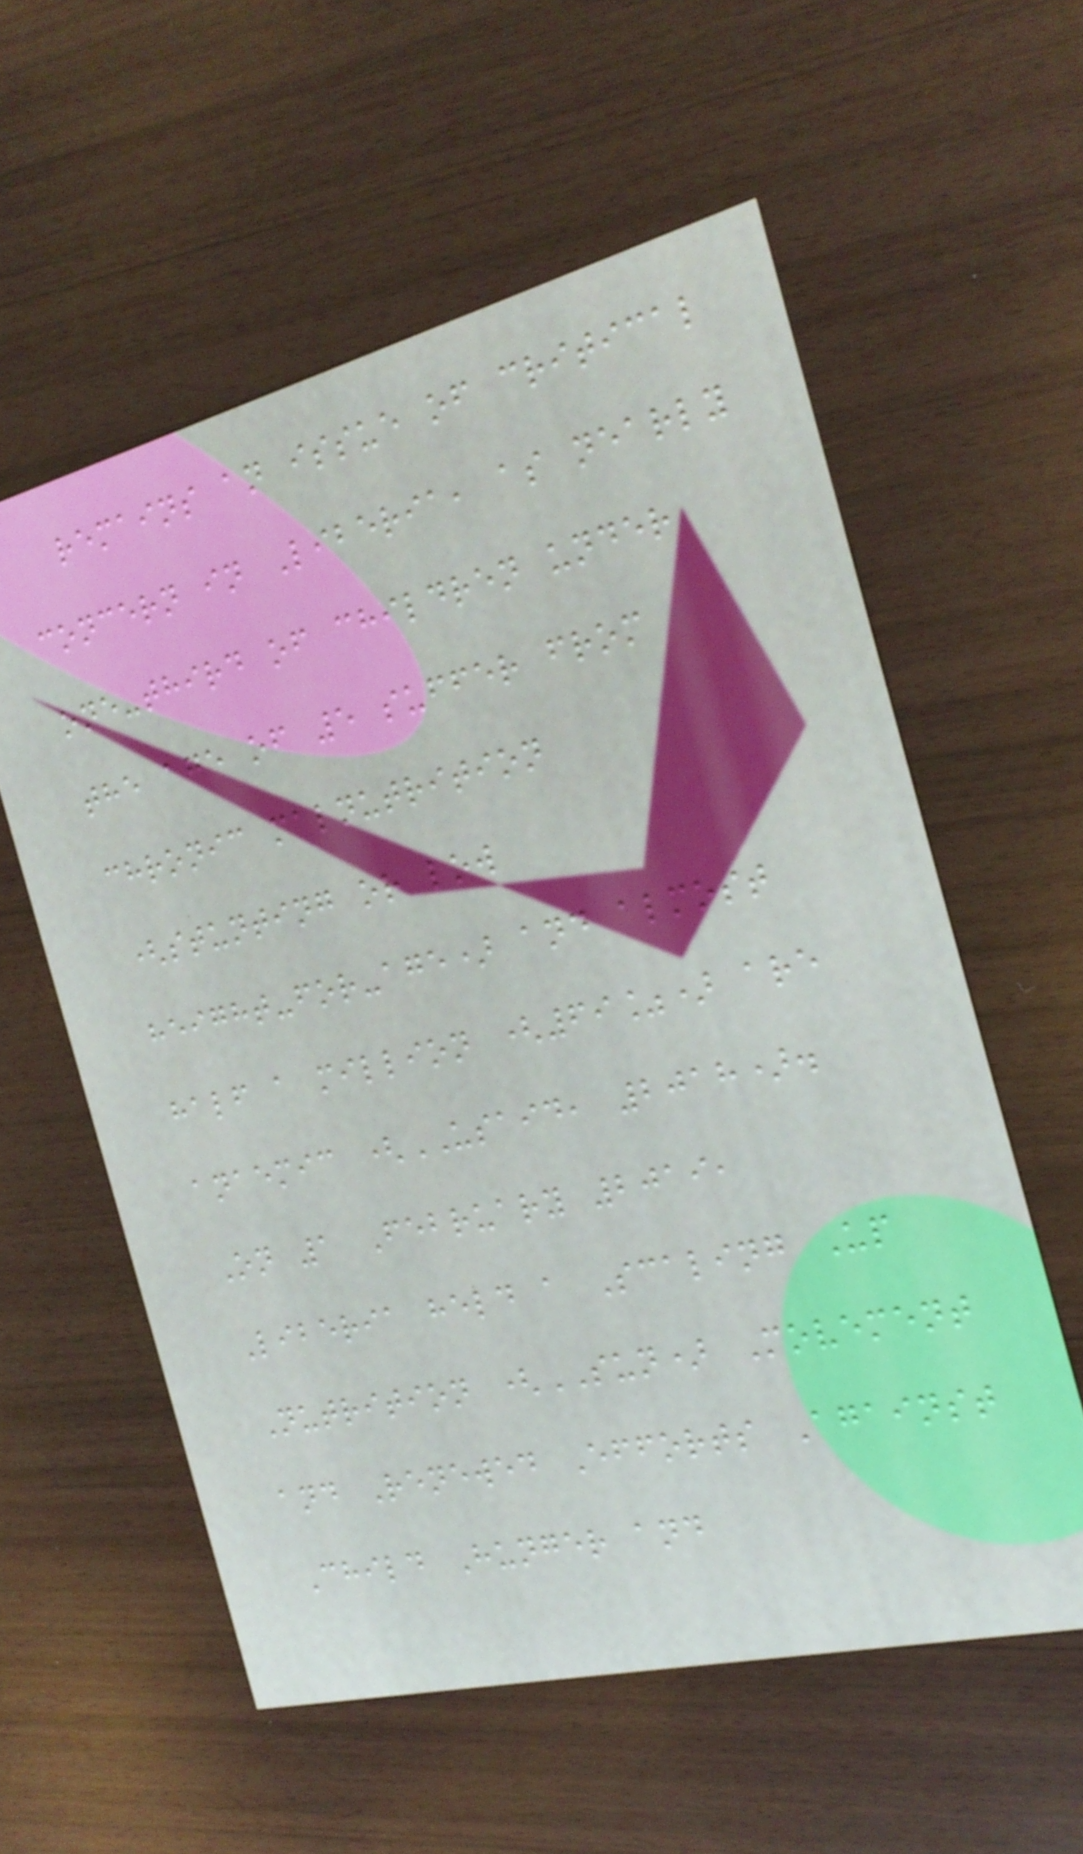remains an issue of critical
concern in Liberia, as nearly
one-third of children under
the age of 5 suffer from
chronic malnutrition
(stunting or low
height-for-age) and almost
half a million (69%) are
anaemic (USAID, 2018).
On 1 February 2019,
Liberia held a Scaling Up
Nutrition (SUN) Movement
and Renewed Efforts Against
Child Hunger and
